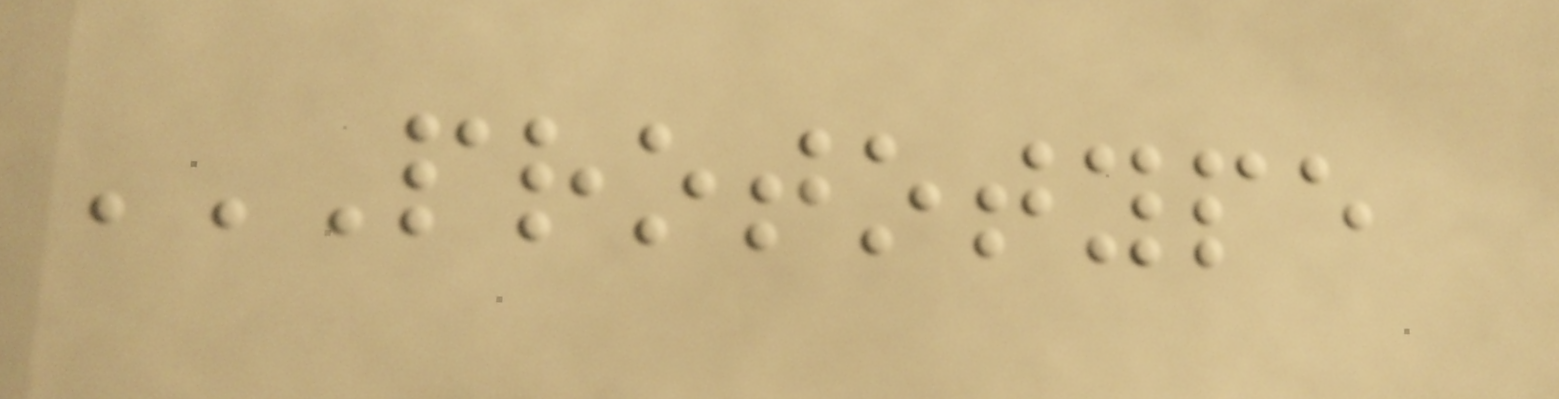PROTOTYPE
